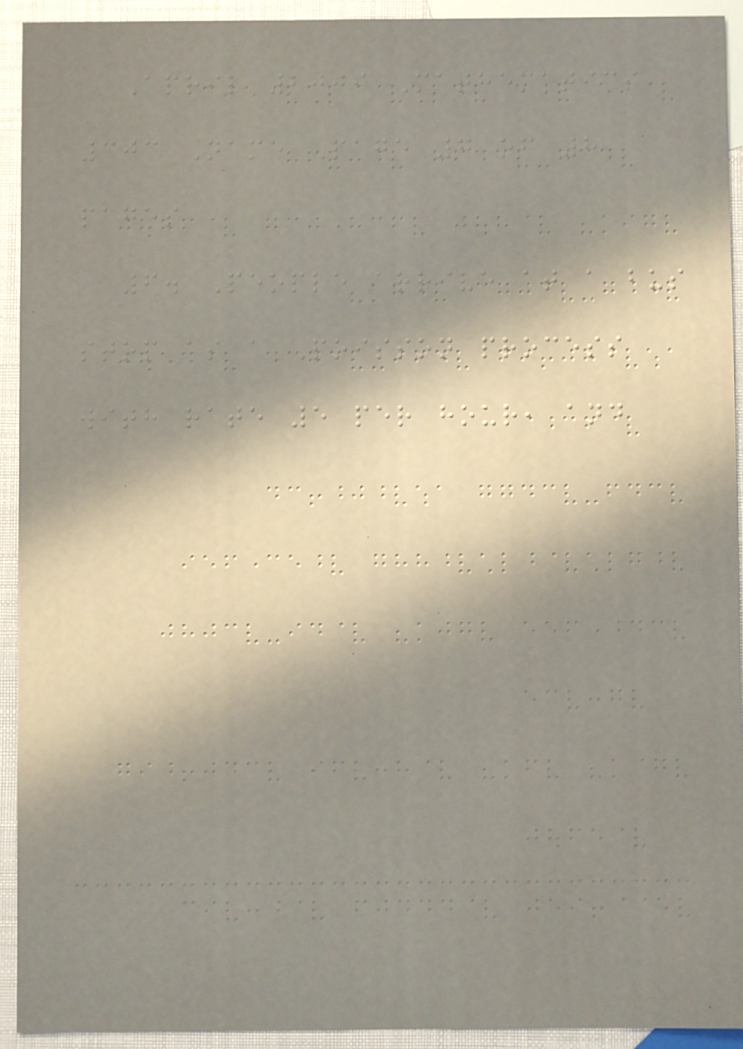April 2009 Mathematics
303 Name Page 7 of 8
pages
6. People arrive at a bus
stop as a Poisson process
with rate 5 per hour, and
